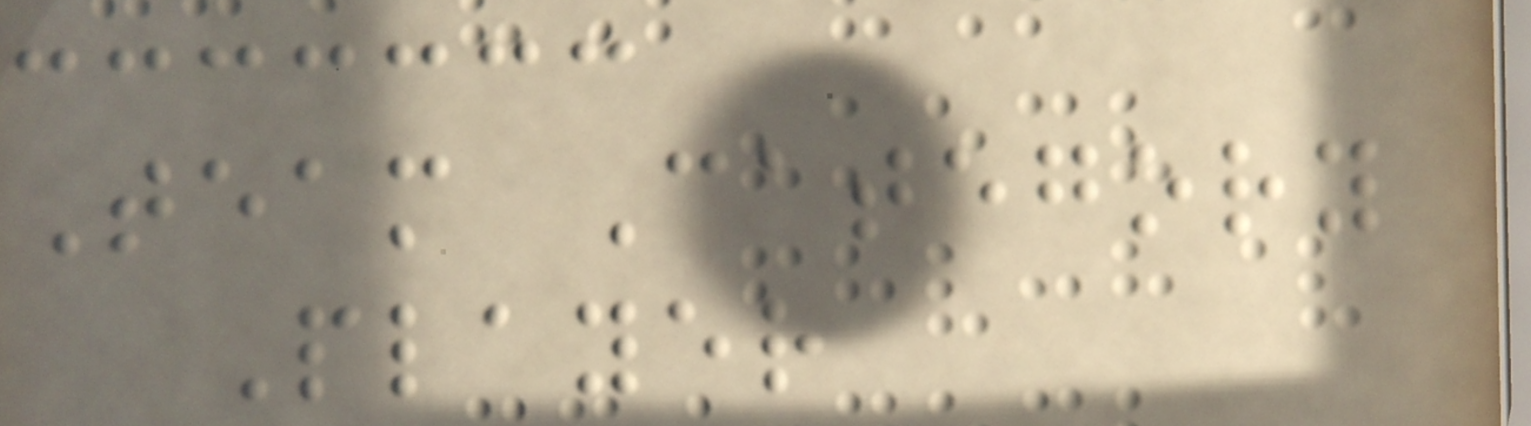Team Category
Player
